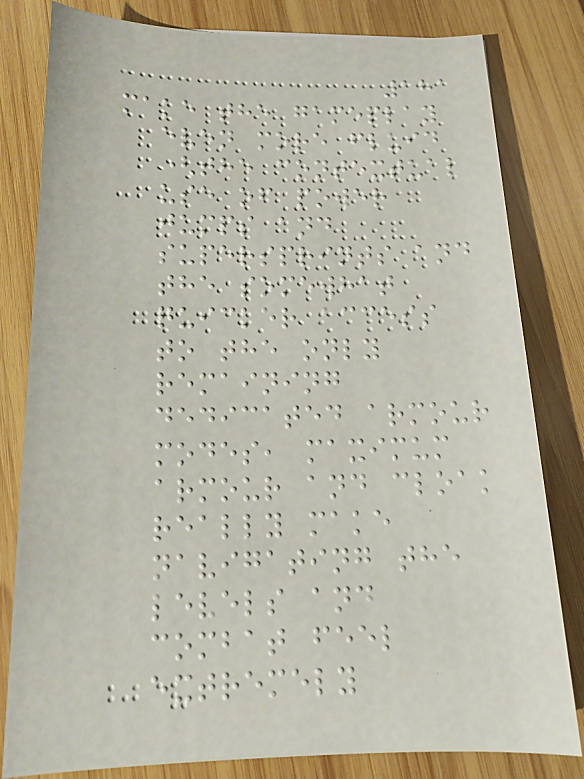181
make the gameplay
even more fluid
(the contextual
use of power
jumps and
supersprints and
the somewhat
quicker access
to the only
remaining
dedicated armour
modes, maximum
armour and cloak
really make
navigating the
levels and
combat feel
extremely
